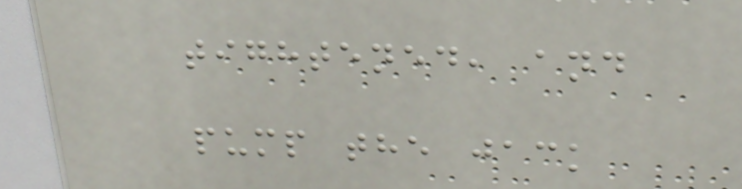tightened, and
pump the jack
